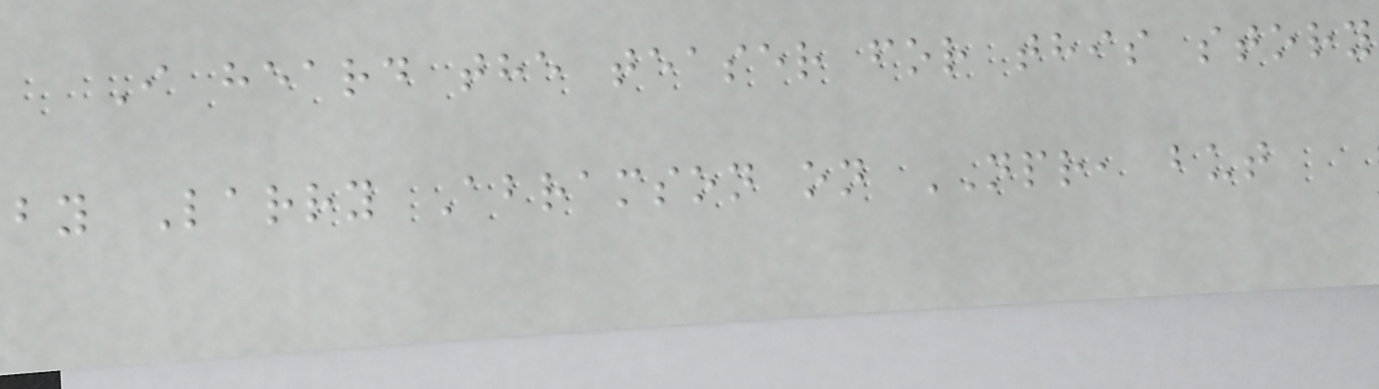I heard the teaser for this story
by Larry Abramson on NPR, but
